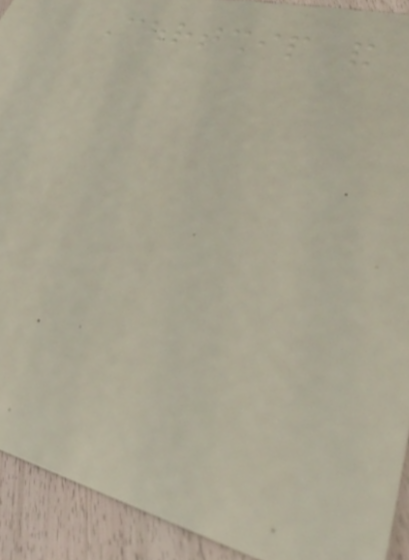Courtship and
